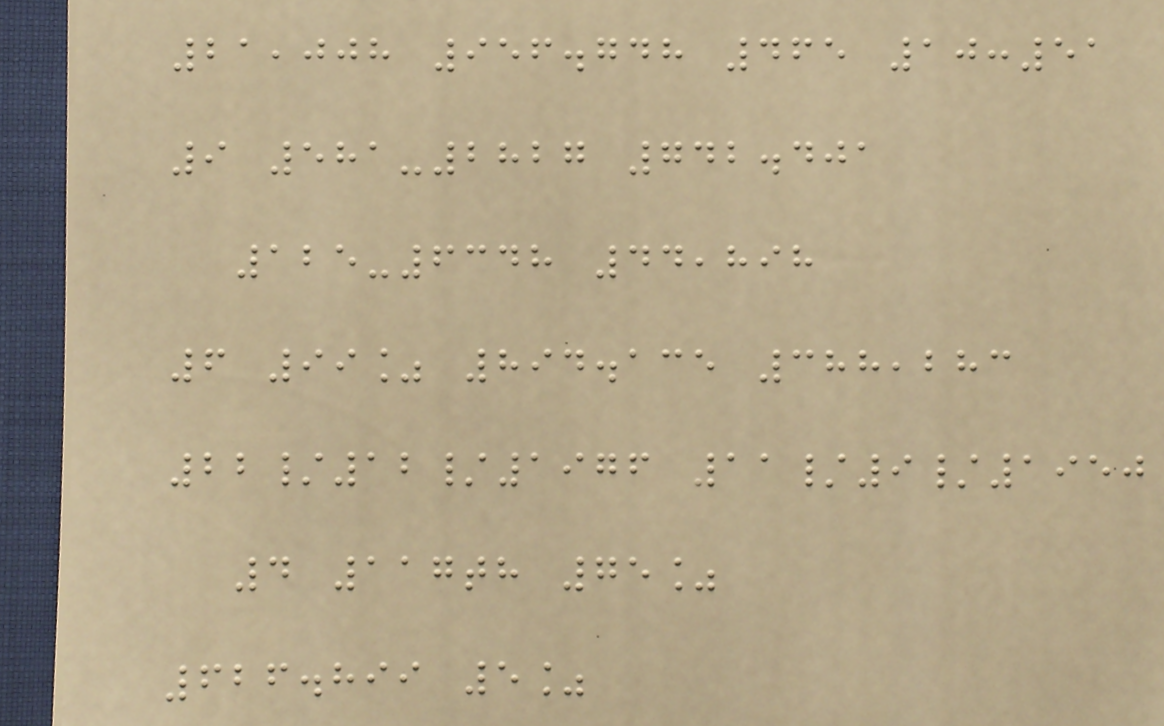21,008 956.748 465 10:51
9 581-2827 742.401
125-6348 44,898
6 99% 894.135 388,283
22/12/1976 11/9/1950
4 117th 75%
626.899 5%
